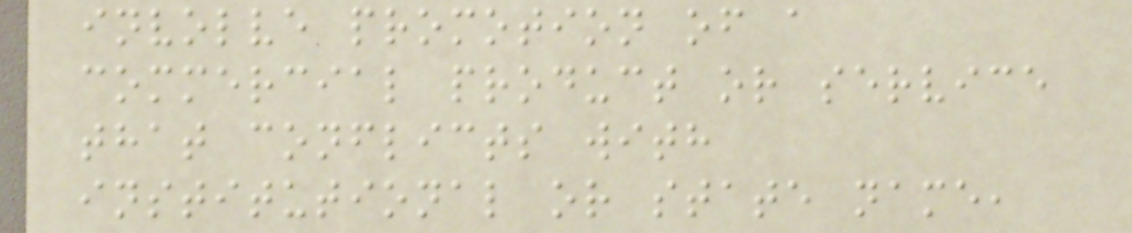involve promotion of a
commercial product or service
that conflicts with
institutional or state name,
